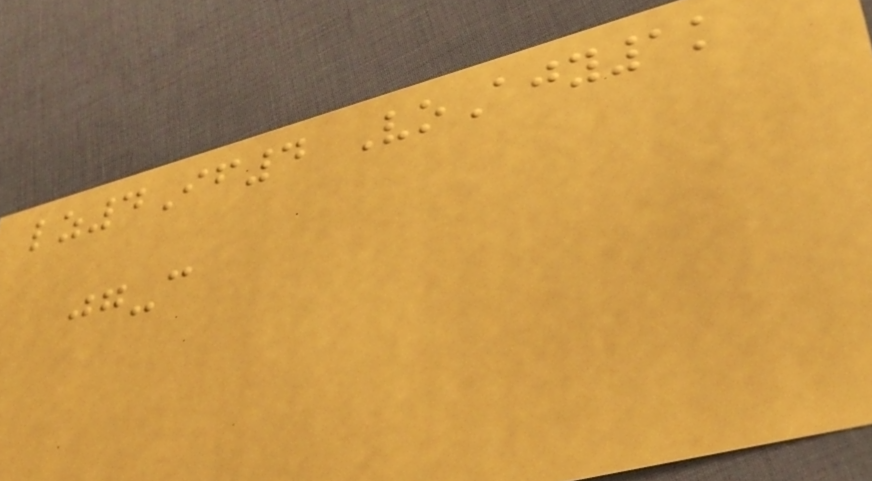lz4If4 VoAjy1k
jg-c
